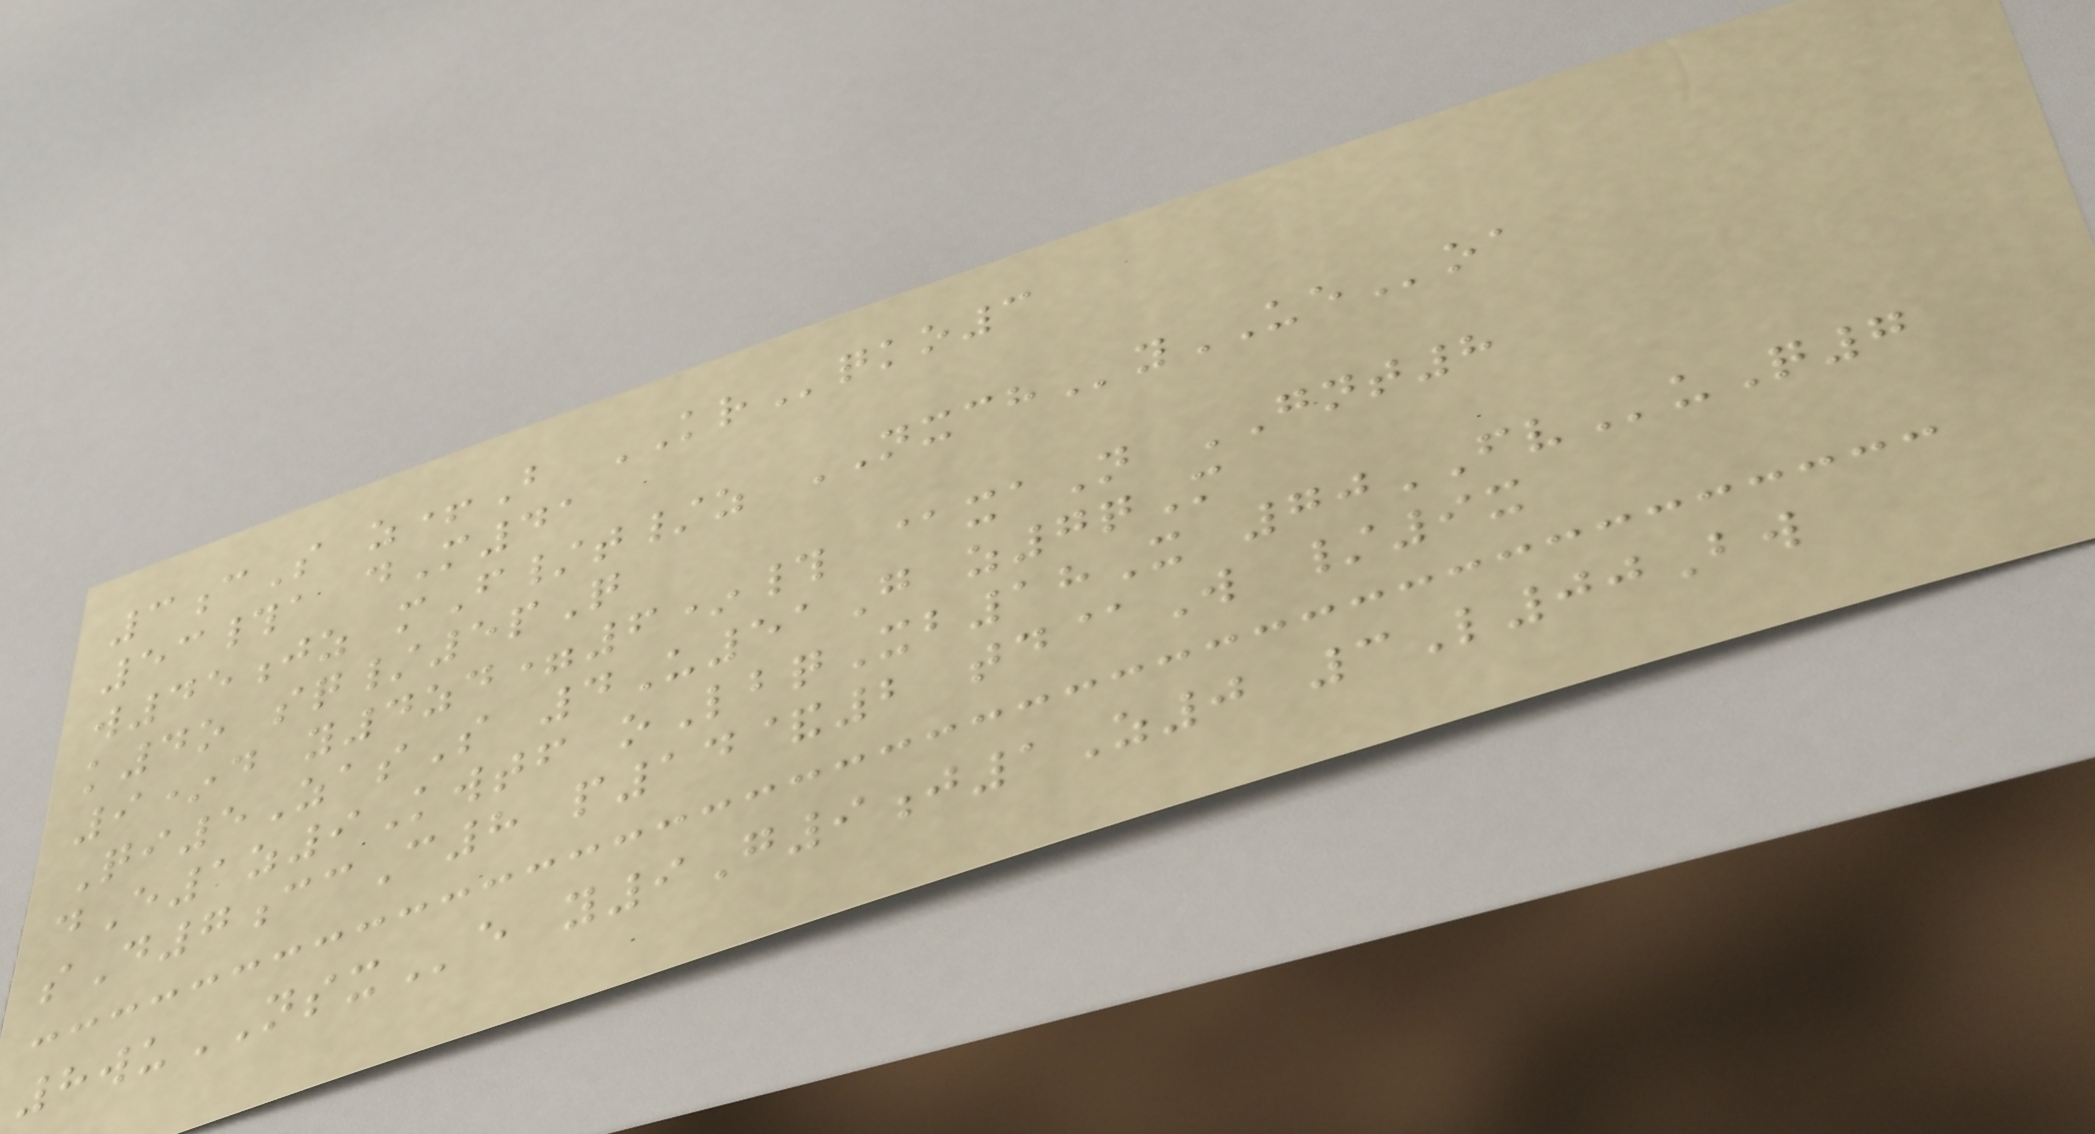3cS z+B KRqko3
53#a dM41
w45jz mF/t/z NXCHyUEoa
k4o sq/5pQ
9*d y4zd=6*# @xaN GNT8
Qi5ZasS 4U51G z7qM
dE1z9Kwtf oLbqXb18X 70FVuQ7
sD7ccC8 p14&2 td@W /9x
8wuNSXe y9G9j1Z0 3L00Bw
